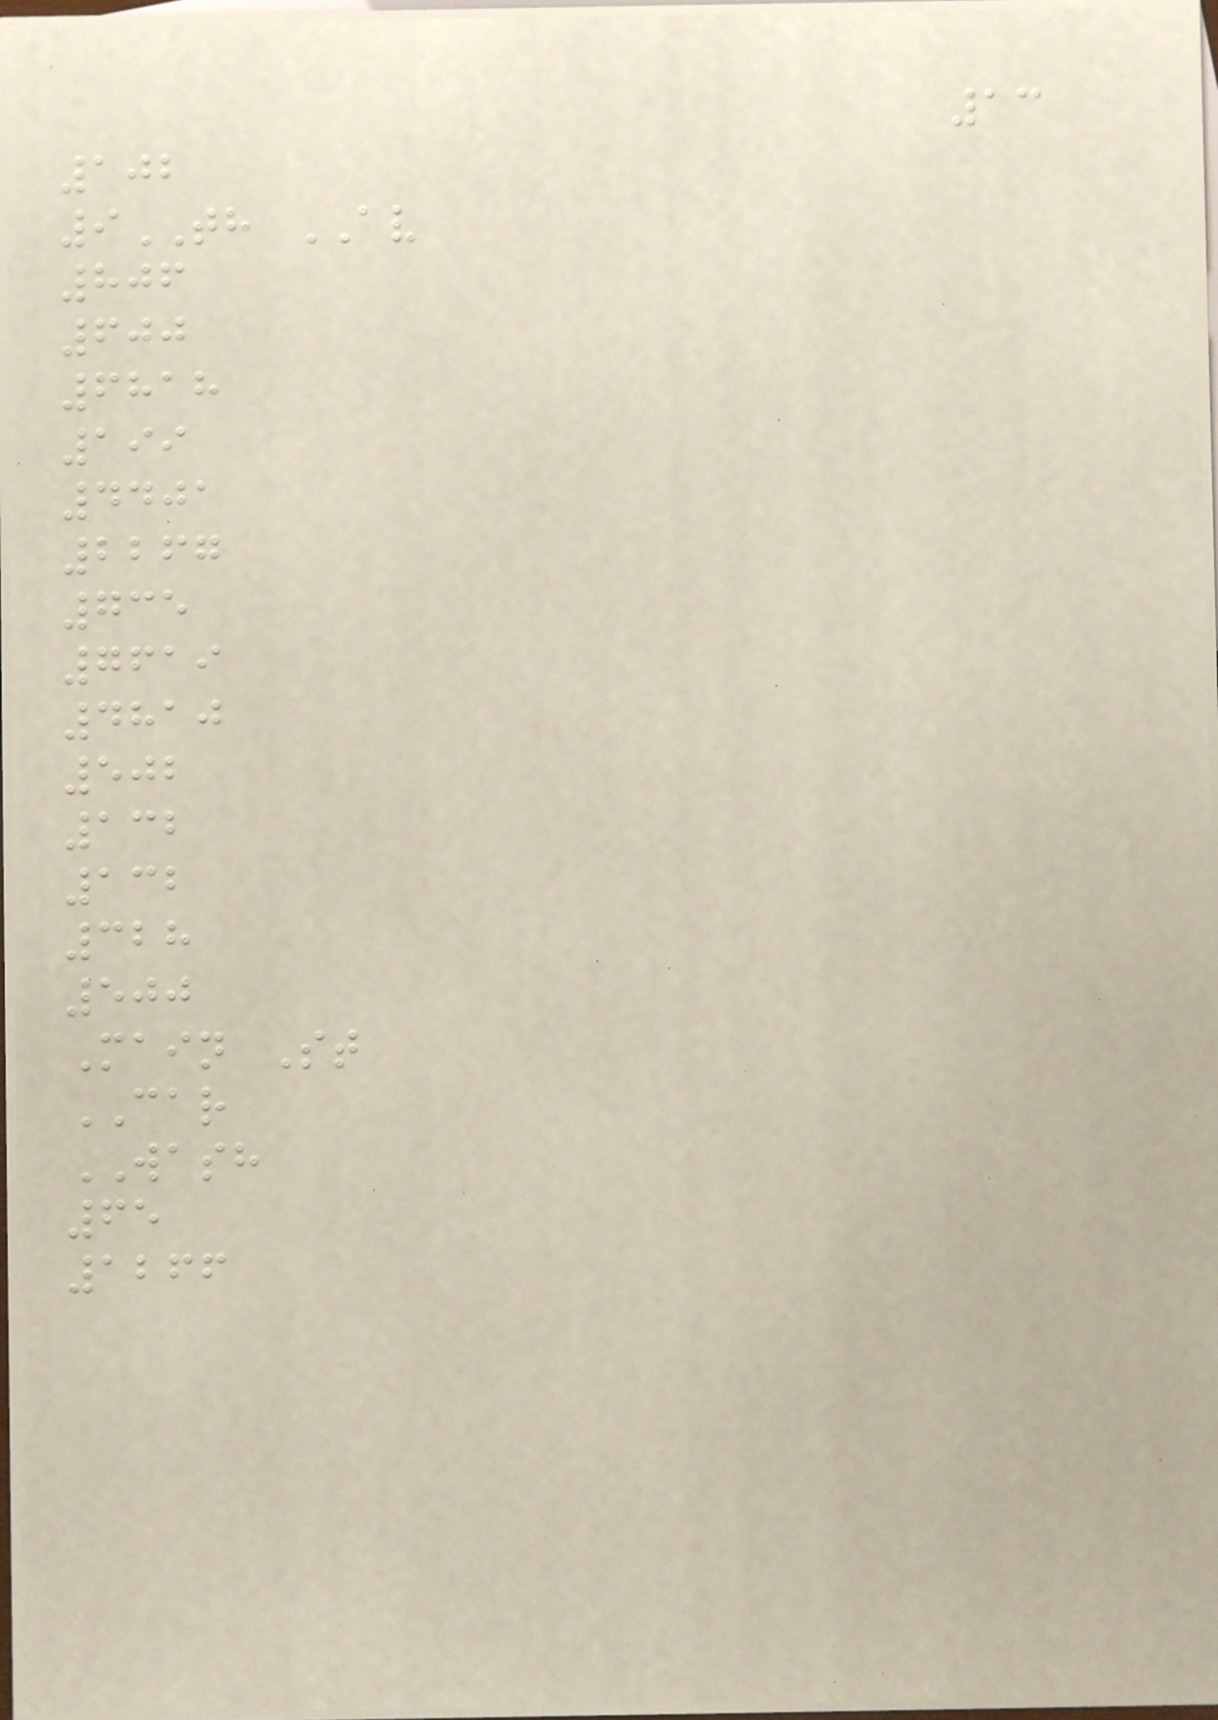13
102
9TH AV
806
600
6818
199
4401
2267
735
7619
4810
502
132
132
328
500
Main St
CAR
WASH
65
1266
